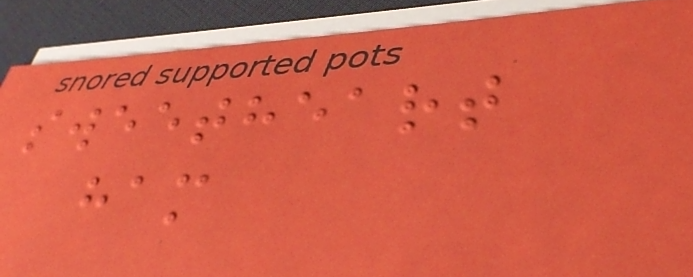sweetheart
ham
